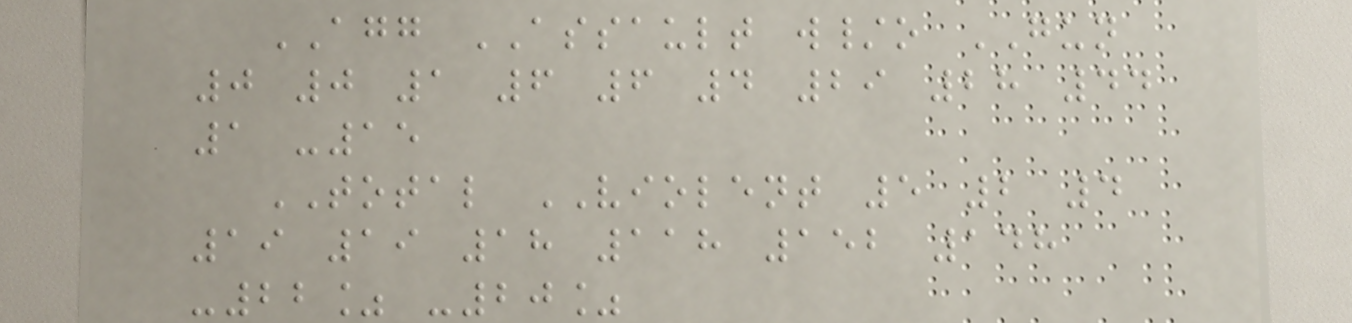AGG ASSAULT w/o GUN
0 0 1 6 6 4 29 28 44
1 -15
TOTAL VIOLENT 5 2 4
19 19 18 118 152 148
-22% -20%
